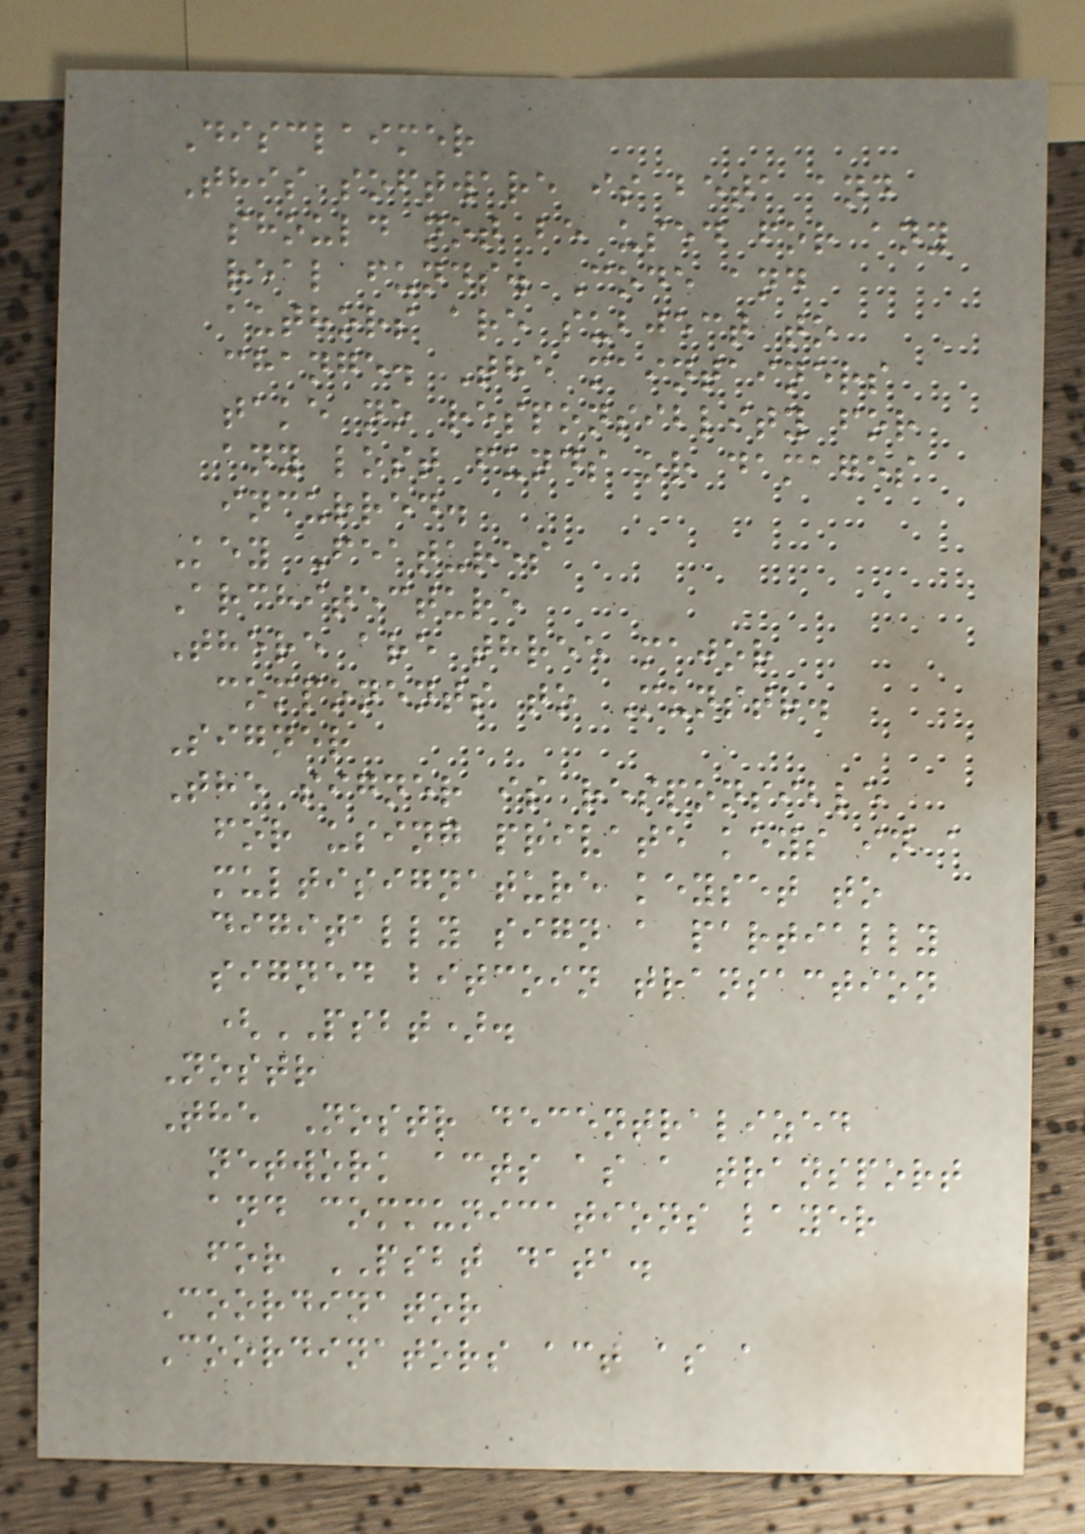Disclaimer
This software is beta and
should not be used for any
real funds. Code and
authors are subject to
change. The maintainers
take no responsiblity for
any lost funds or damages
incurred.
Key Features
Architecture
There are three major
components to Munstr.
Signer
The signer is responsible
for using private keys in a
multisignature keyset to
digitally sign a partially
signed bitcoin transaction
(PSBT).
Nostr
The Nostr decentralized
network acts as a transport
and communications layer
for PSBT data.
Coordinator
Coordinators act as a
